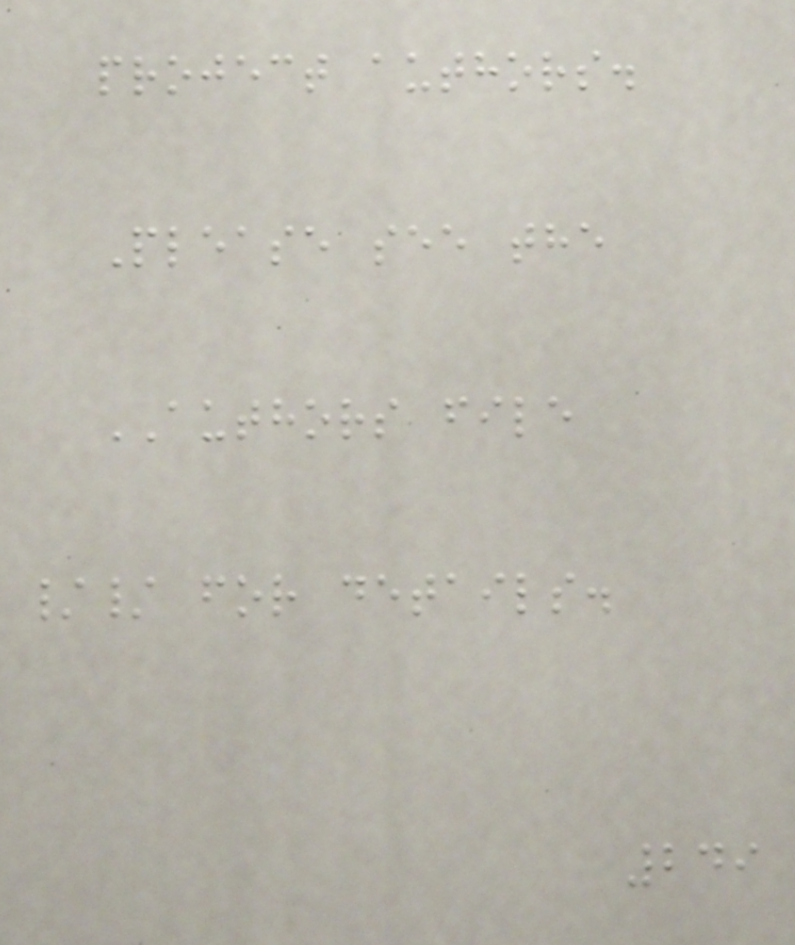project authors.
Please see the
AUTHORS file
// for details.
249
